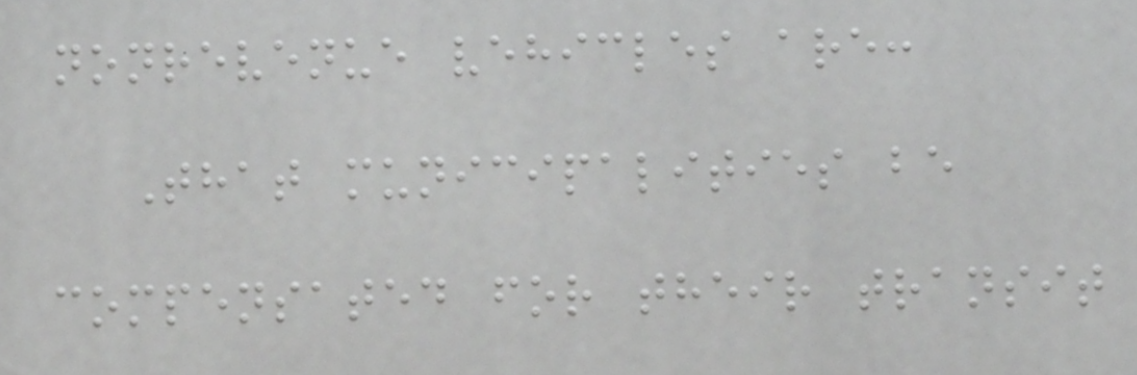nonrevenue vehicles are:
That municipalities be
compensated for their transit
